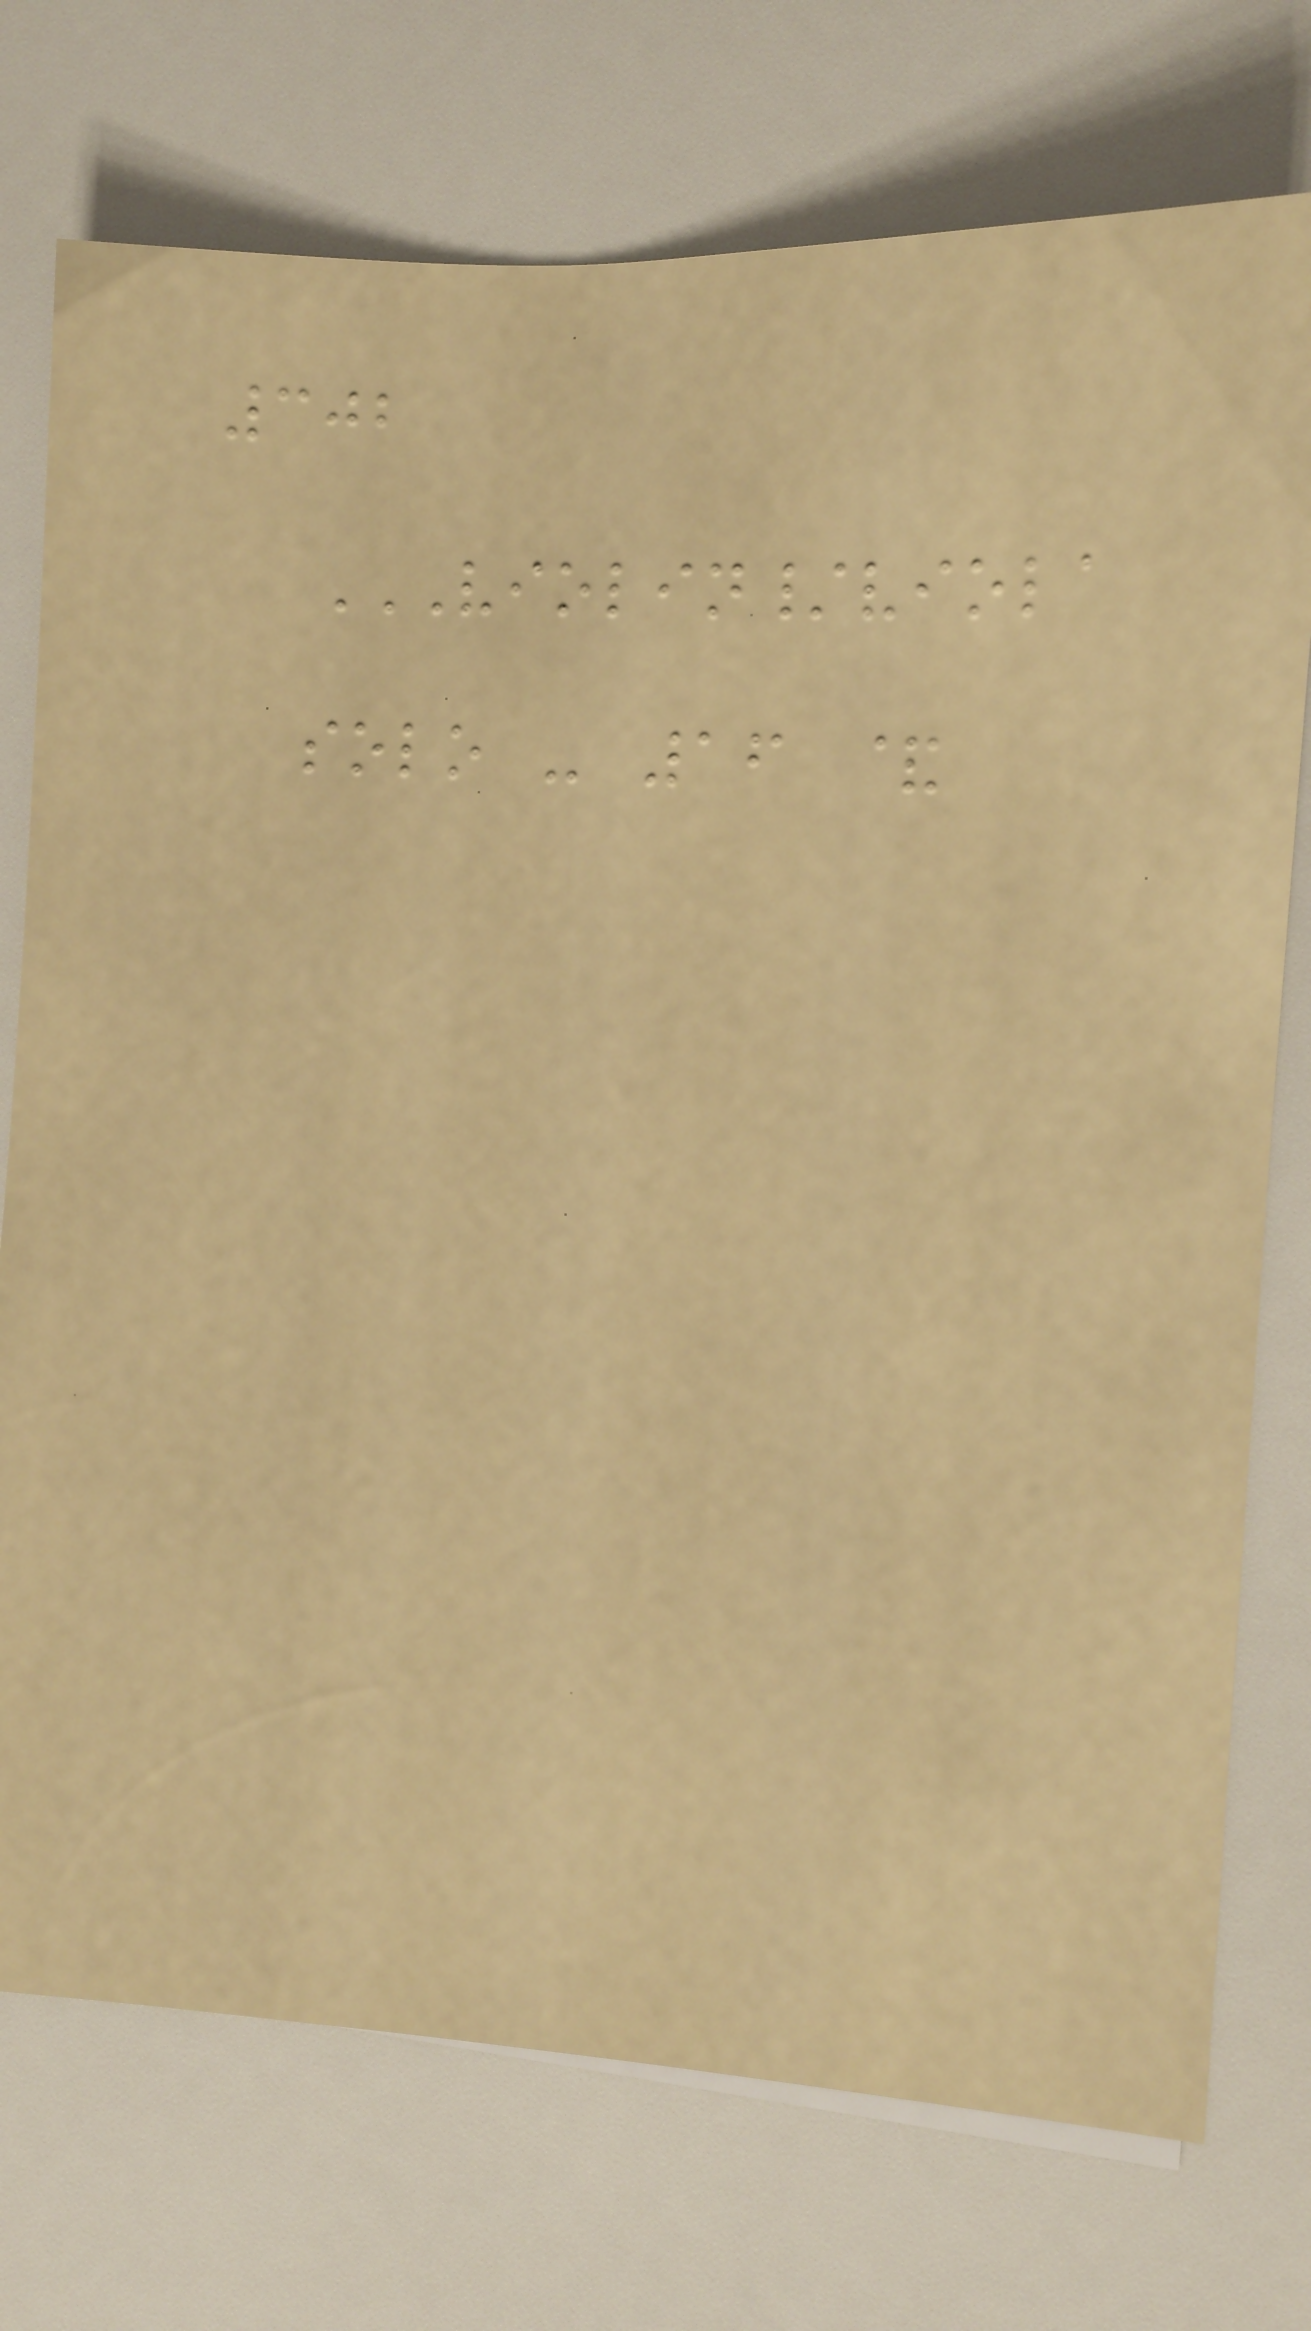302
VIOLIN/VIOLA
SOLO - 16 &
